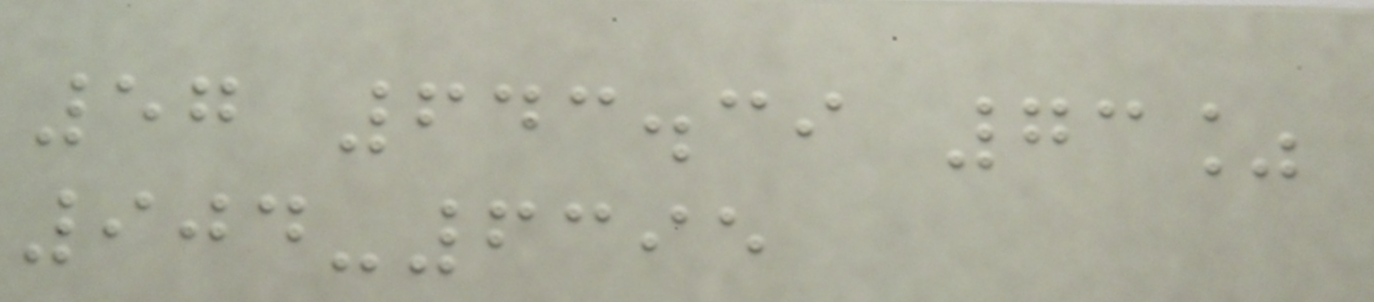57 643.39 73%
904-6395
